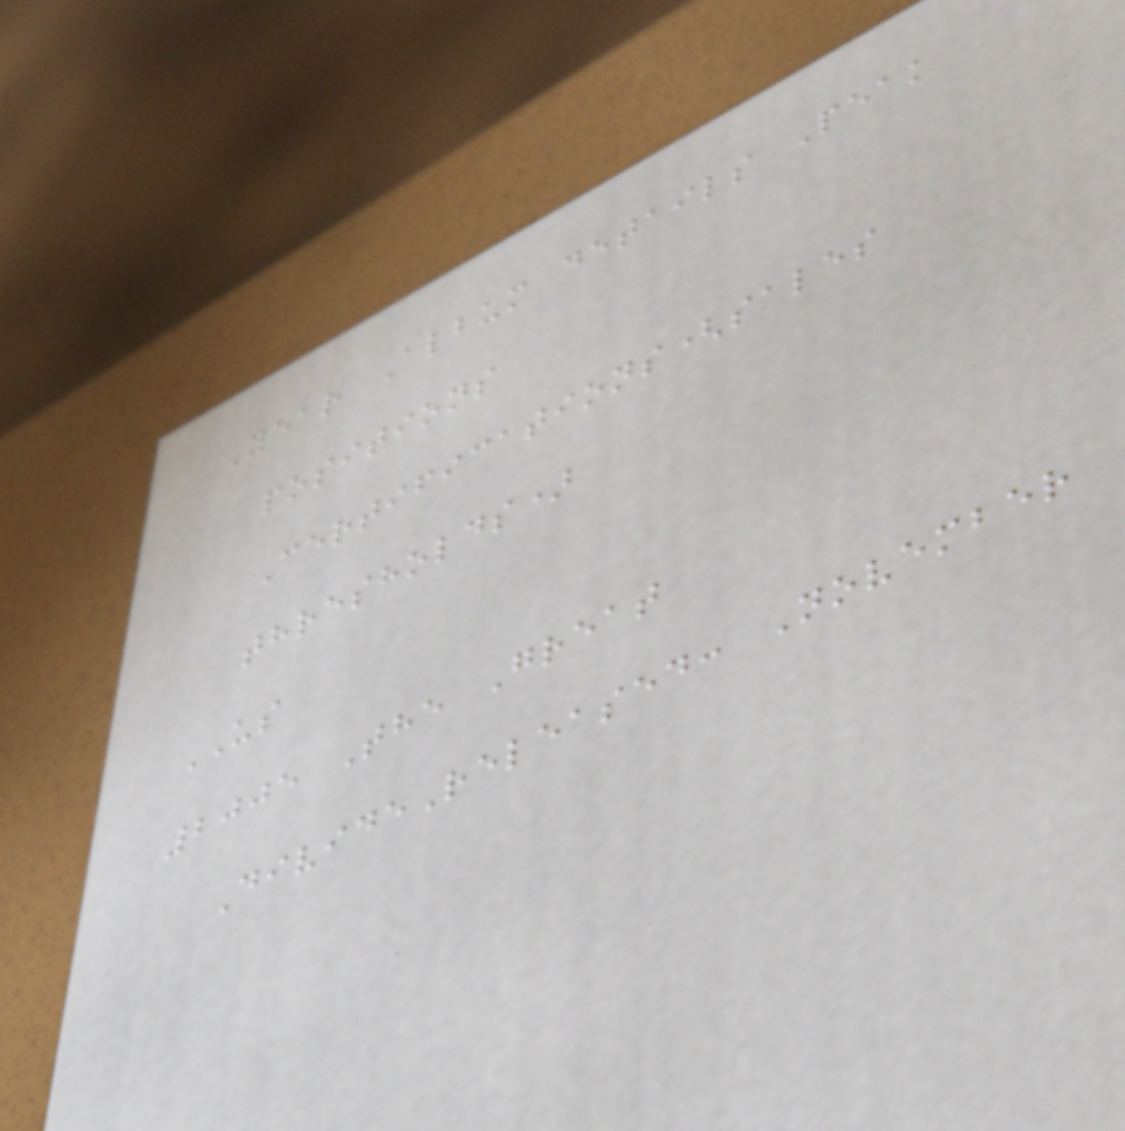Year Album details Peak
positions
Certifications(sales
thresholds)
US
2005 The Great
DivideReleased: November
